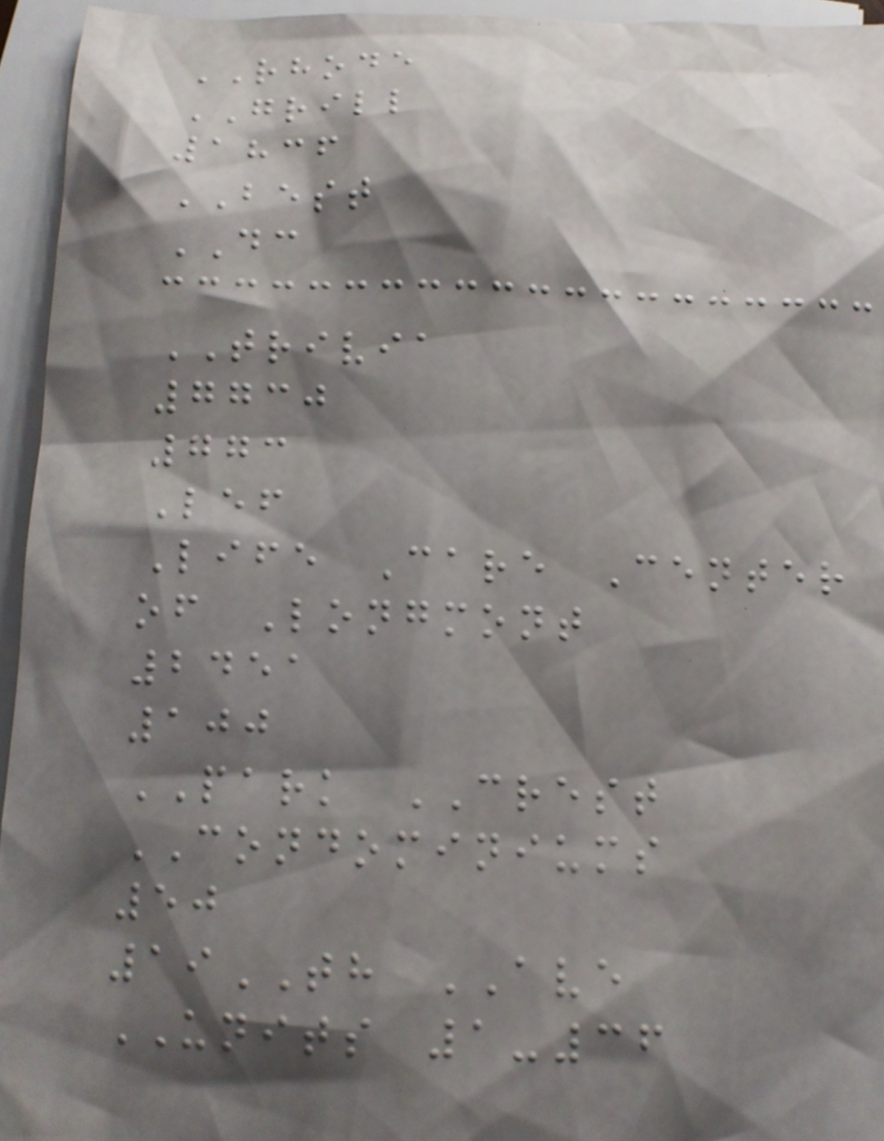RHODE
GRILL
1836
BEST
DC
TRIVIA
7730
773
Lef
Life Care Center
of Longmont
2451
100
PARK CREST
CONDOMINIUMS
50
19TH AVE
UNITS 1-36
